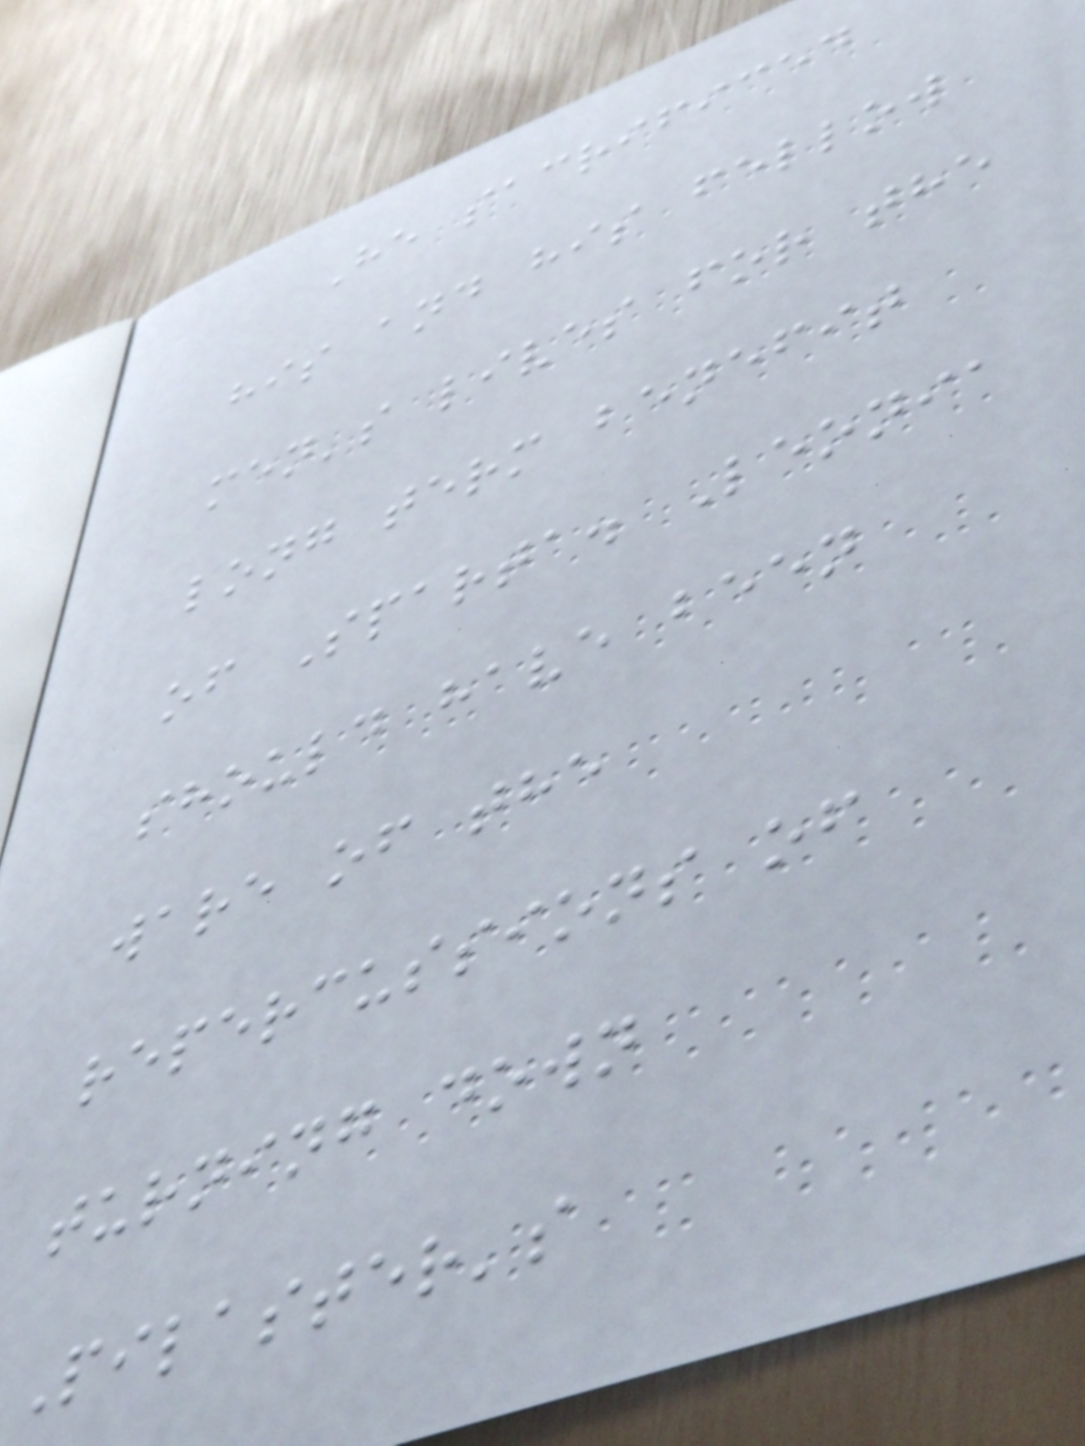He sacrificed
his and his fellow
men's lives for the
long term benefit
of Sparta. Leonia
should have been
ware of the
repercussions of
turning down
Pilaster's
